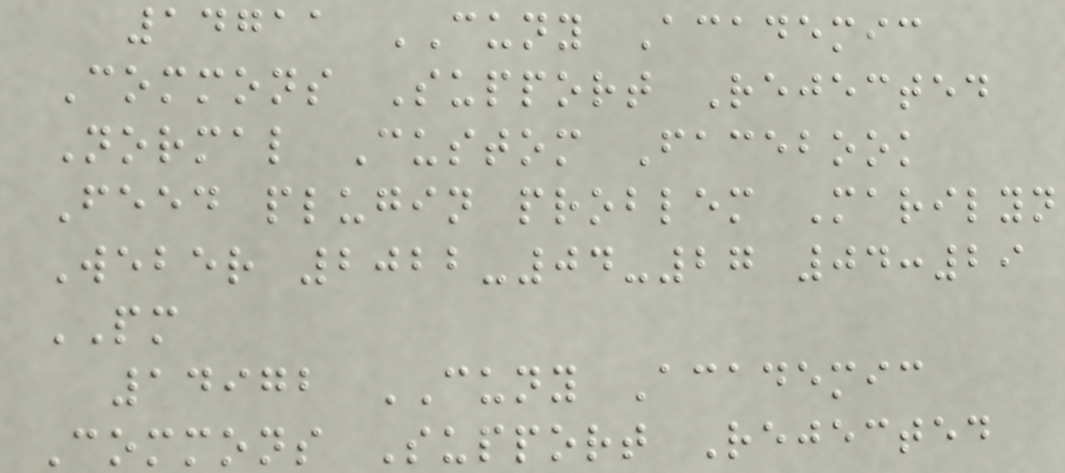14711 CUNY Academic
Commons Support Rejected
Normal Custom Facebook
Feed plugin problem Marilyn
Weber 2022-04-27 04:29
PM
14972 CUNY Academic
Commons Support Rejected
